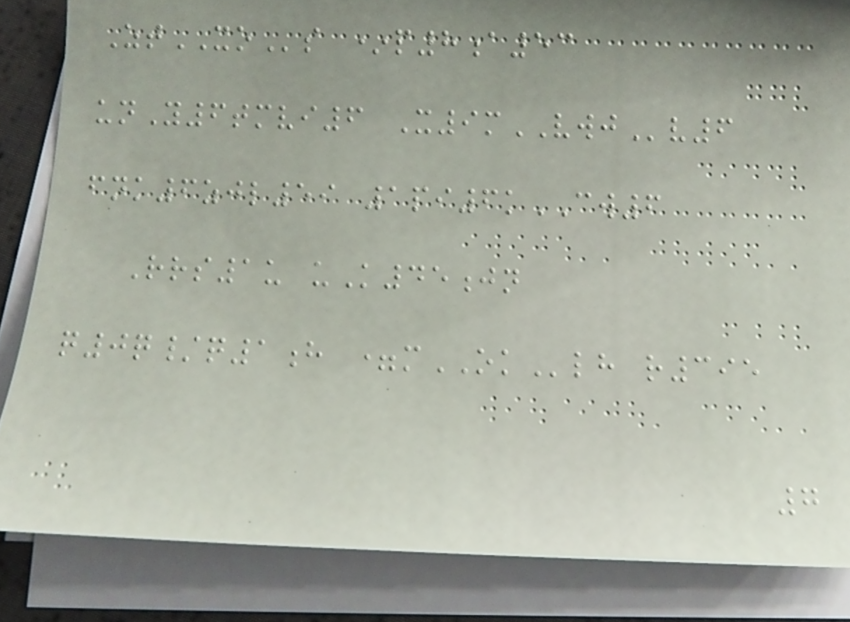ZtXOs *p8a53
unY6tmvi6 X9mVWJv6
fnk6zjl59 1pi6kCW6
Rrs1u uK45jn
q0q/q1h =mOKlh r395
7
